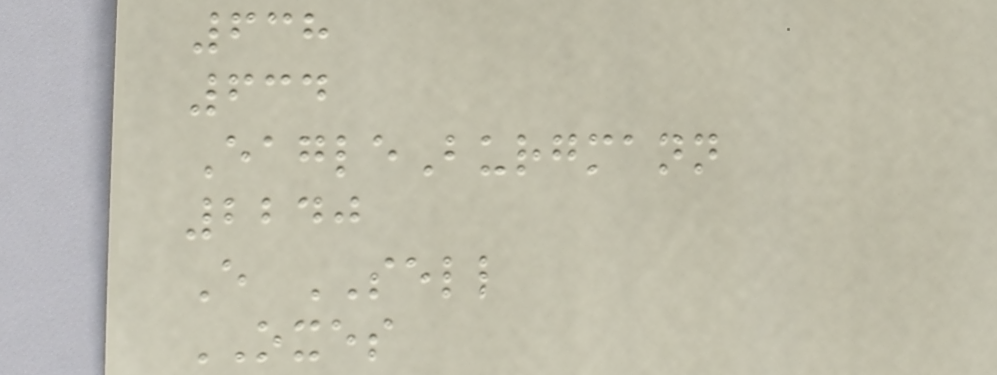638
634
EagleBurgmann
2240
E SELL
OXES
